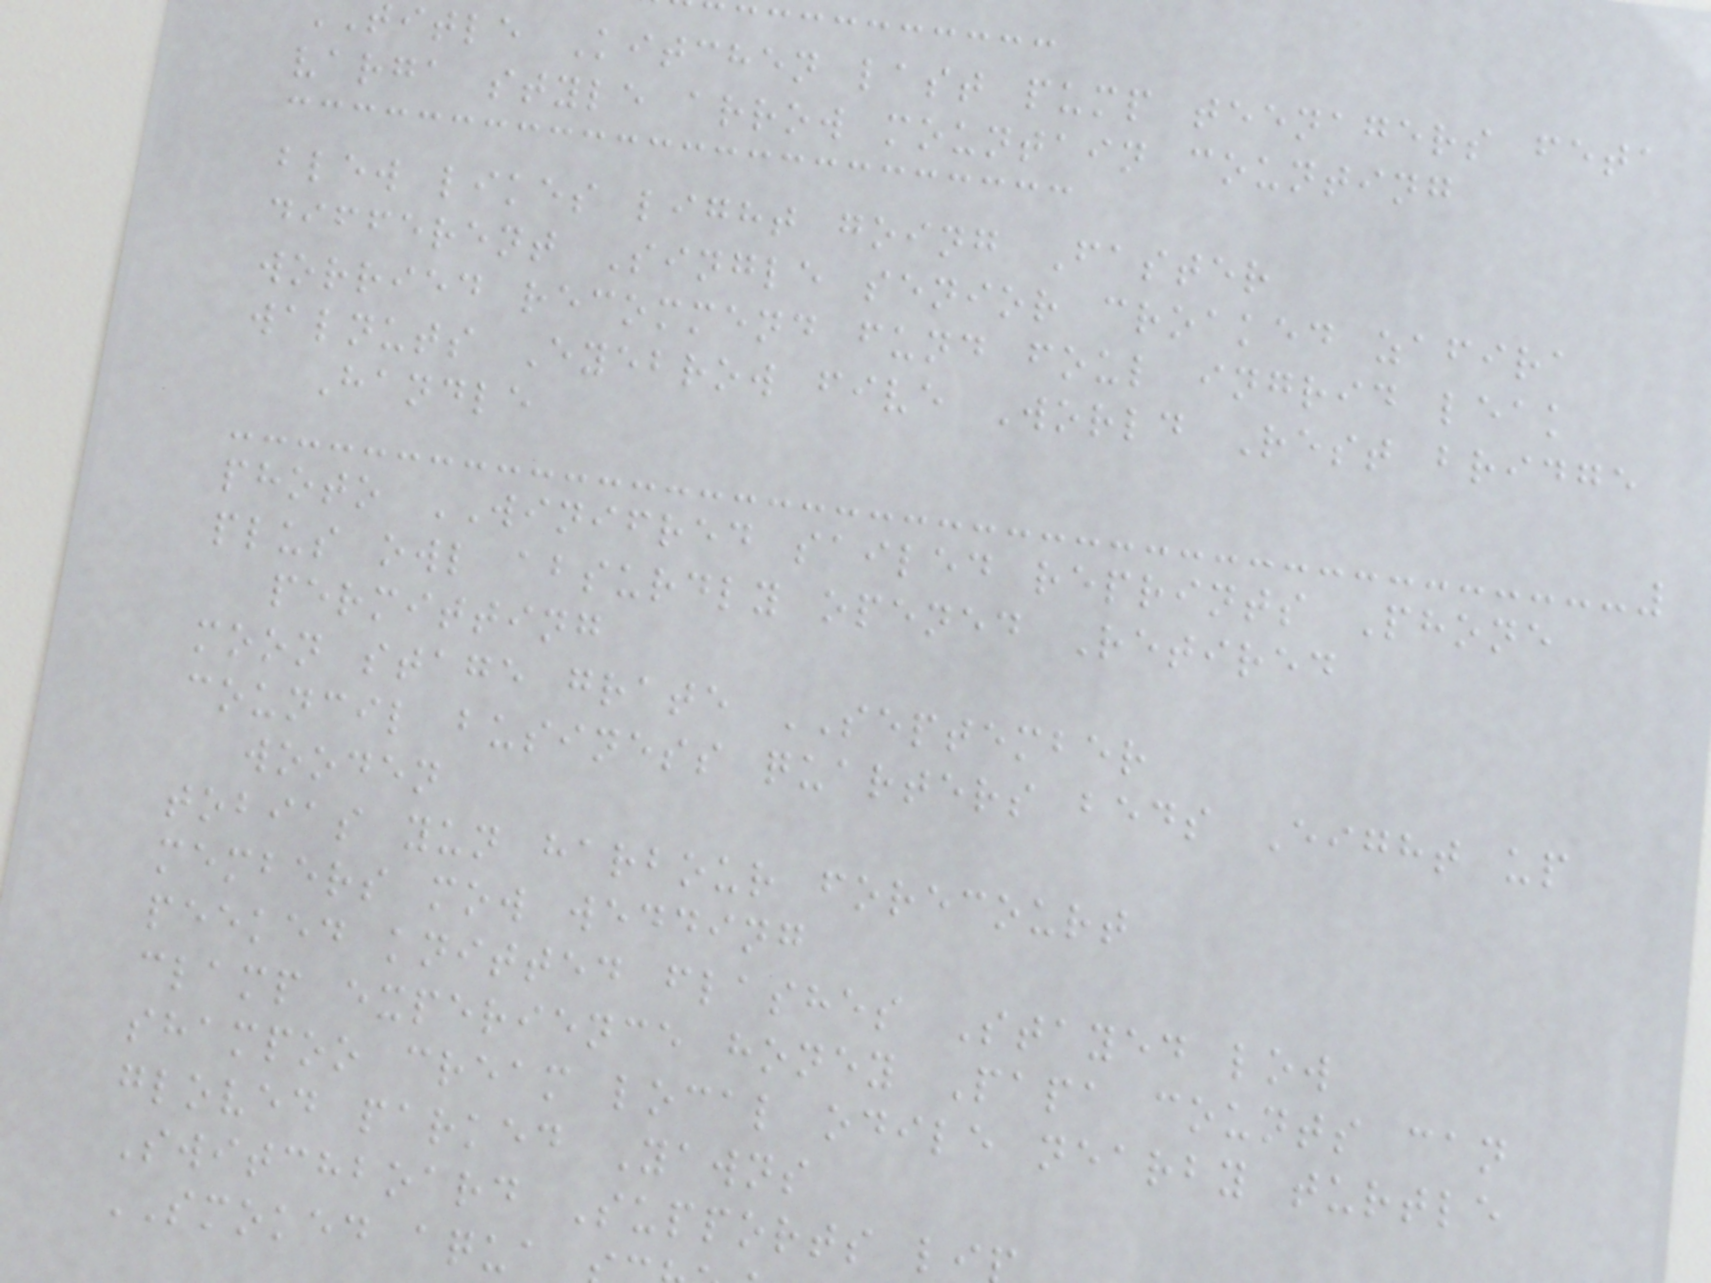title Kitchen last pump teenagers feta
varga style arrow mountain counting
blew likes light going Faster
different Single senior croaked zafira
worried recommend fund foul ingrid leak
walnuts Eyebrow five World Rest bridge
Handle
photo WINIFRED sailed reprints Phone
plus owl absurdly opened Retired
permitting
moon stage grate SEPTEMBER
council business quarters beds Eight up
wooden
tobias yun harbour forecourt
members mow wedding
peeked knitted flashes Stayed low
clamp experience honey Papa counts can
shampoo cream local odile nearby turtle
gloved parked Yawns
Switchboard Supports li
SMOKED aqua
